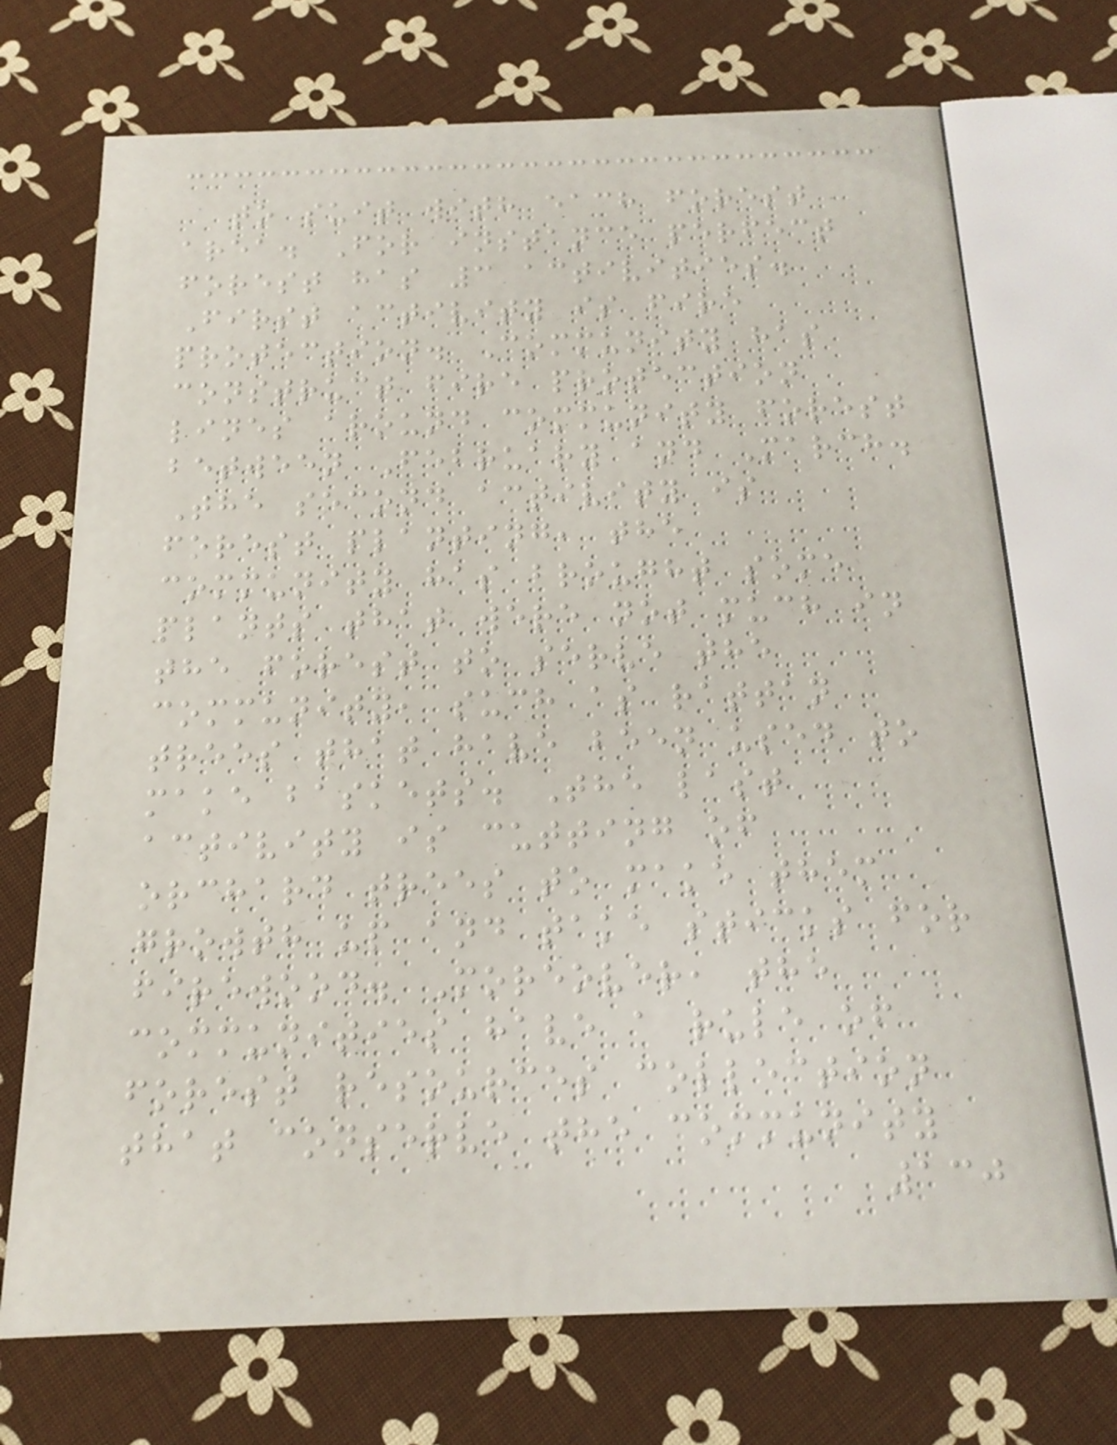to suit with each forest
area. For instance perfect
forest has 3 activities.
First activity is fire
protection. Community has
construct fire protection
lines around community forest
between February and March.
The second activity is
forest planting, the
community has brought some
plants that were not much in
the forest to serve the
community, such as rattan
trees that have been used to
make baskets. The last
activity is cutting of
orchard trees to make them
growth up and take sticks for
firewood. Moreover, the
communities have a rule of
forest resources collection
that conserve the community
130
